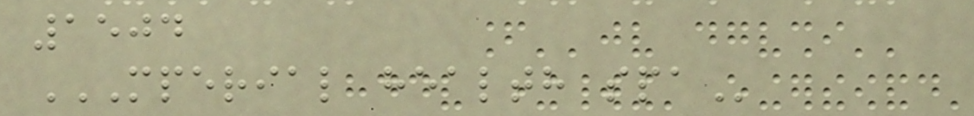1504
MPERIAL HEALTH SPA
